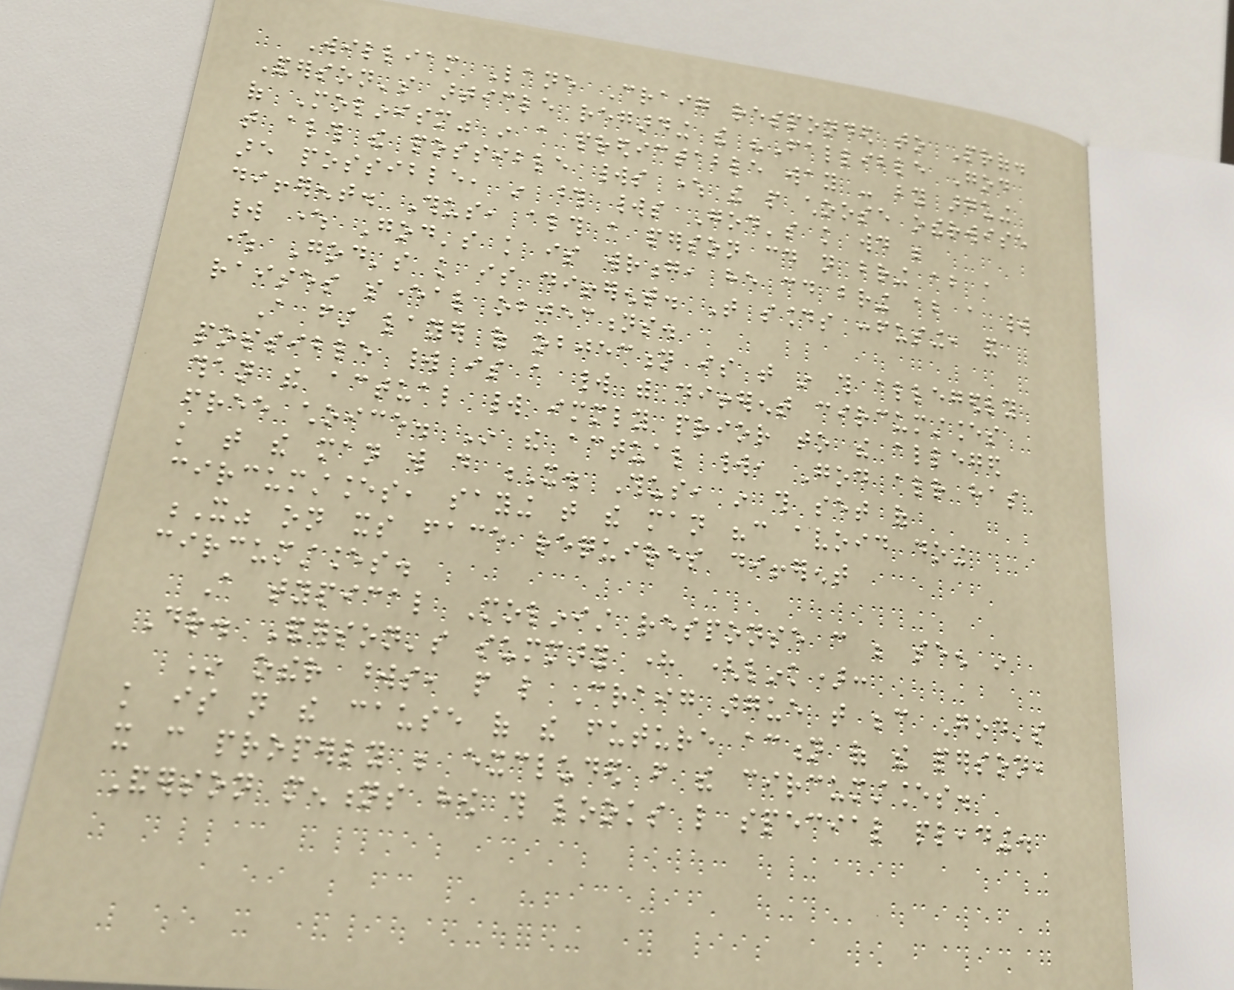William Lane Craig responded to Prof.
Anderson's article regarding the "Fallible God
of Molinism" in a predictable way - by arguing
that although the possible worlds where the people choose otherwise
are possible, in those worlds God's knowledge would be
different. Thus, although a person could not bring about a
world where God's knowledge is wrong, he could bring about a world
where God's knowledge is different. That sounds confusing, and
raises several objections.
A first layer of objection is that in this allegedly
possible world is a world with different circumstances
than the actual world immediately prior to the alleged
free choice. In the actual world, God already has
knowledge that the man will do X. Thus, in this set of
circumstances, saying that the man "can avoid doing
X" on its face requires different
circumstances.
A typical Molinist response can be seen in
Dr. Anderson's summary here (link):
In other words, people like Craig argue that because God's
knowledge is not the cause of the future action of the person,
it can properly be excluded from the circumstances.
Anderson mentions how this looks like special pleading.
